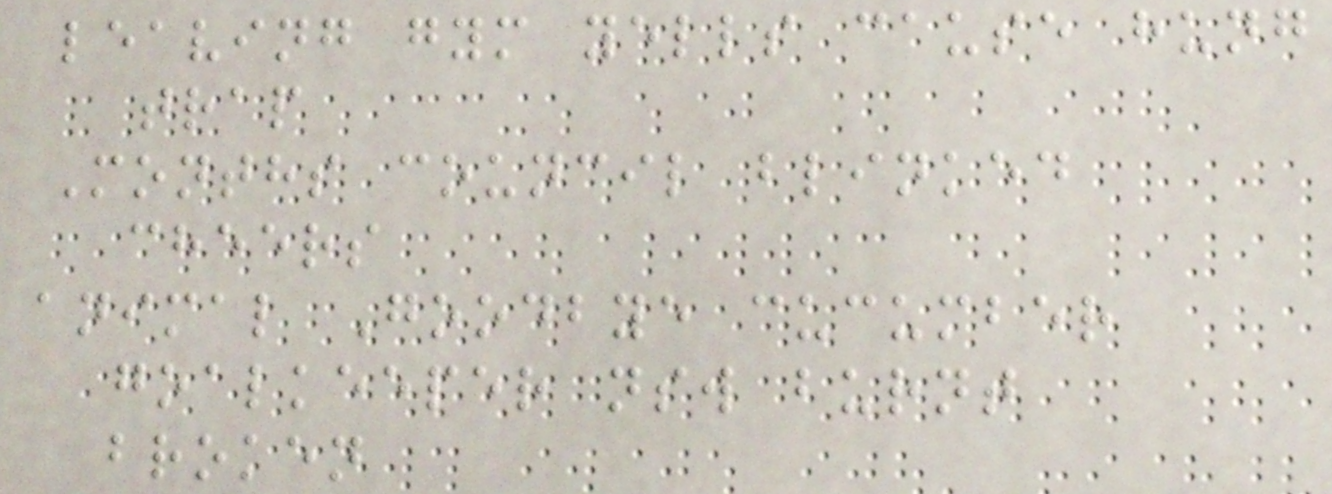leaving gym yells cause hung
trap
Months council blinked
cheers
animal Goodbye cucumber
goalkeeper nsw burnt
broken
